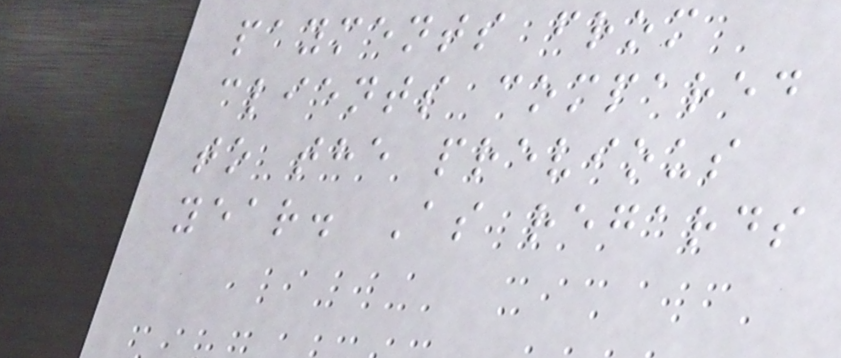payments from
clients compared
to the previous
year. As regards
